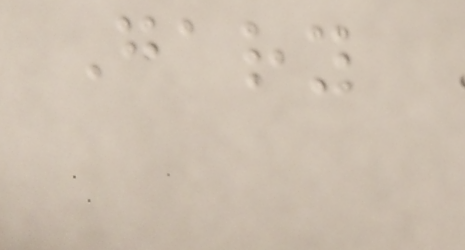Gary
